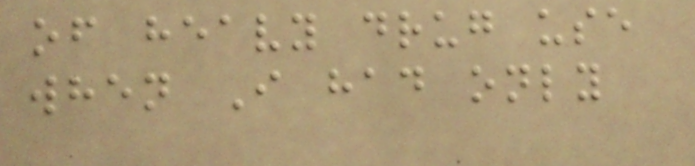of heavy drug use
when I had only
